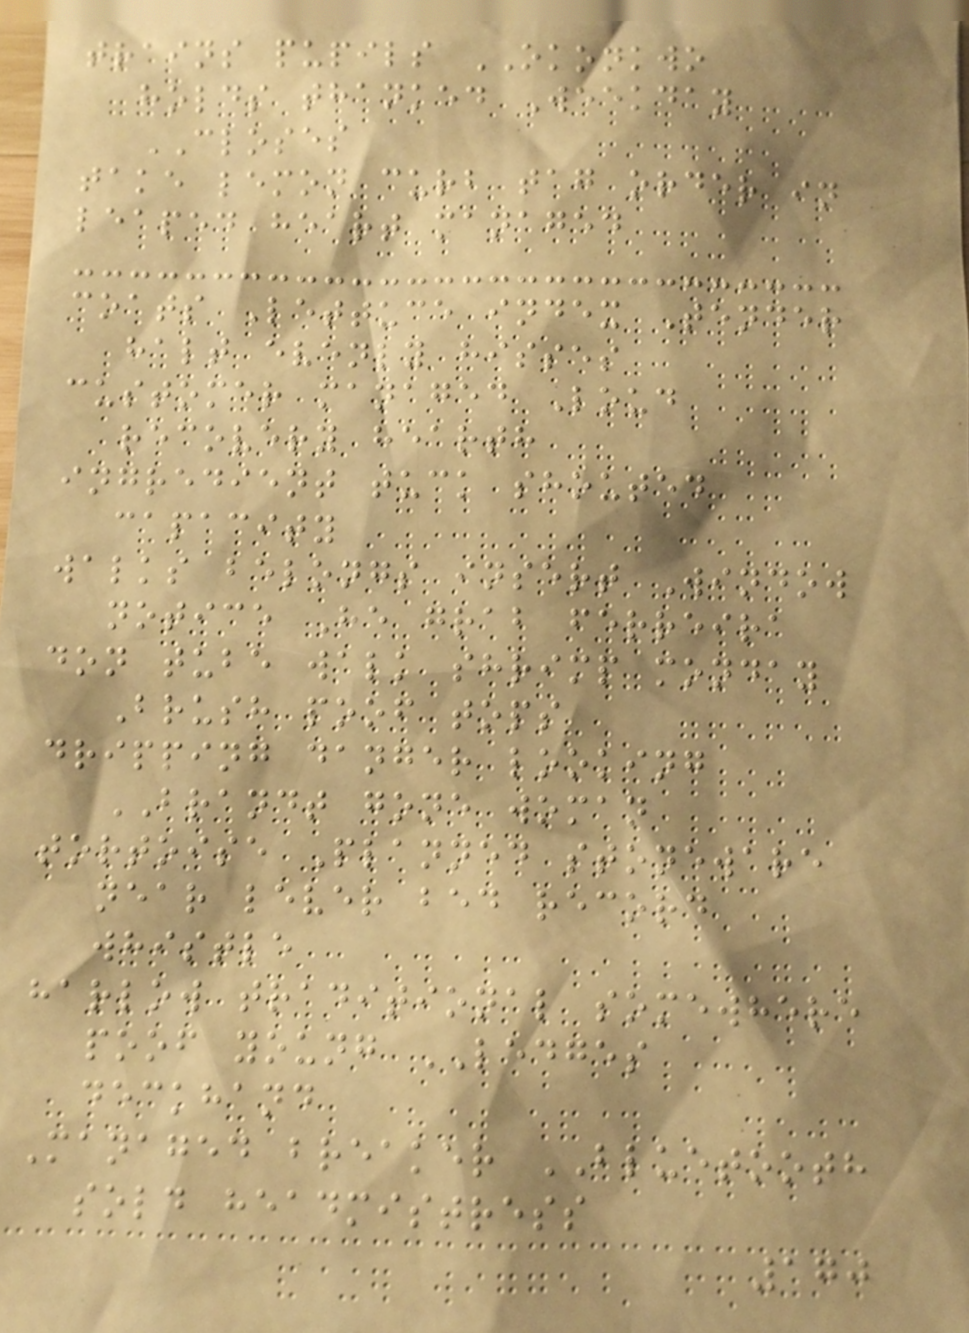trains pupils OKONKWO
holds thanked Weekday
CLOSES
take lemon curb tag order in
leaped heart managed
coats Lettuce index Tender
halt evenly hisses
customer managed Loud
recovery hearth
ingredient tuck shouted
capacity
walks belongs insert Window
notice He grab ferreira
don tube walk shrimp monday
Brush poof tops
dripping danger looking
BRANDT gone woman
tortoise Planned stoneware
near lever bed record
whistle
harlow traditional somewhere
poof young LEDGES
deckhand
Managed breaker BLUETOOTH
sold headmistress
170
